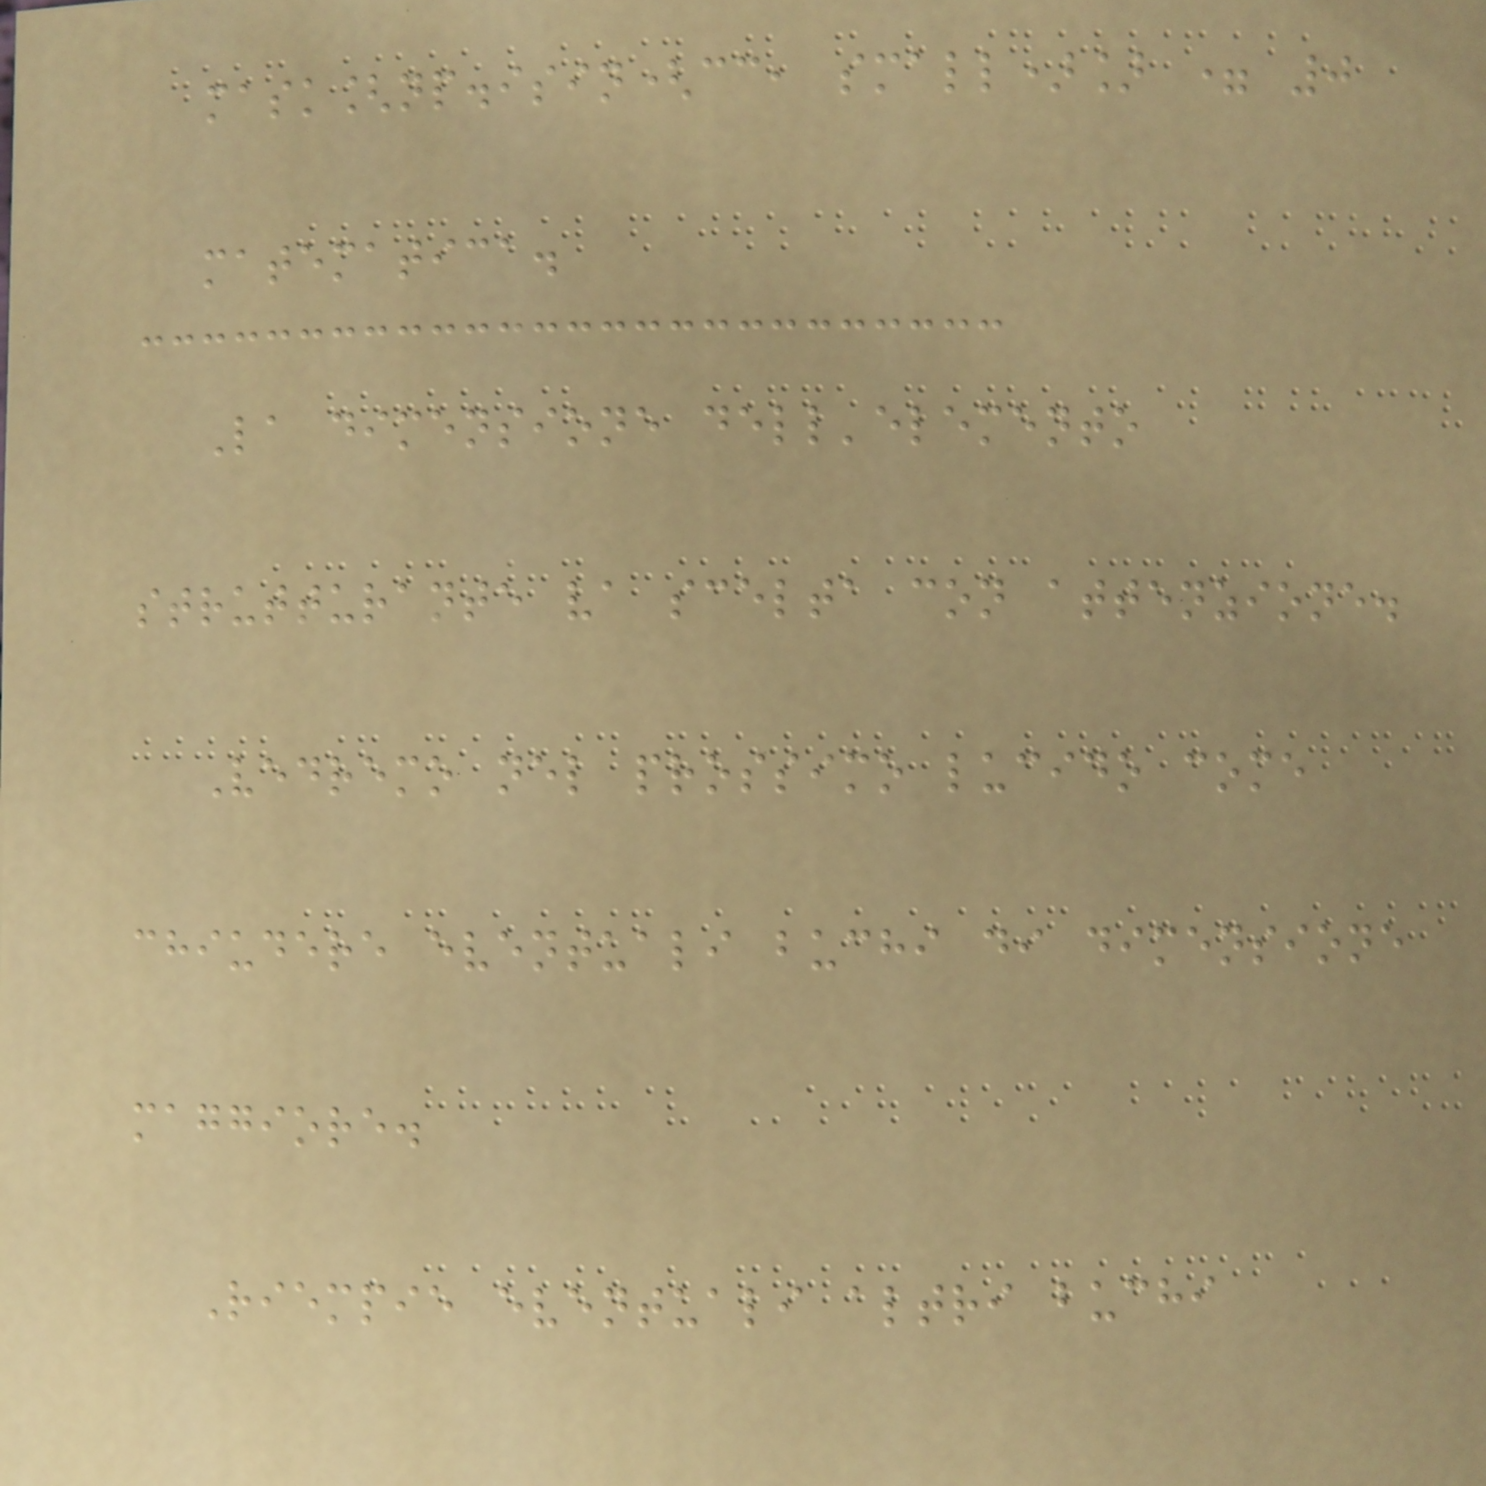mask[np.isin(cc, small)] = 0
matematica.
La dimensione dell'elemento
strutturante va scelta con attenzione.
Vedremo nel prossimo lucido come
chiudere eventuali buchi di dimensione
maggiore.
Riempie eventuali altri buchi
